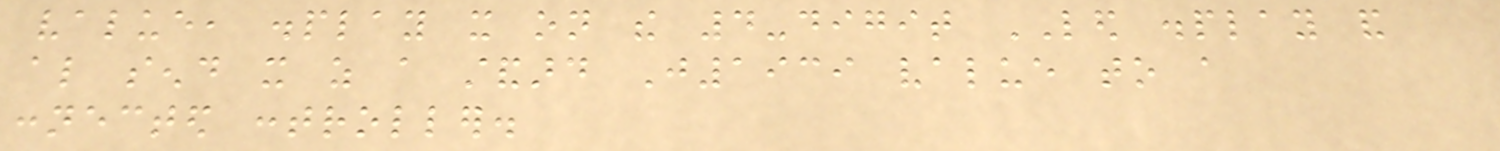value, display it on the 4-digit LED display and
also send it as a standard J1939 value to a
connected controller.
